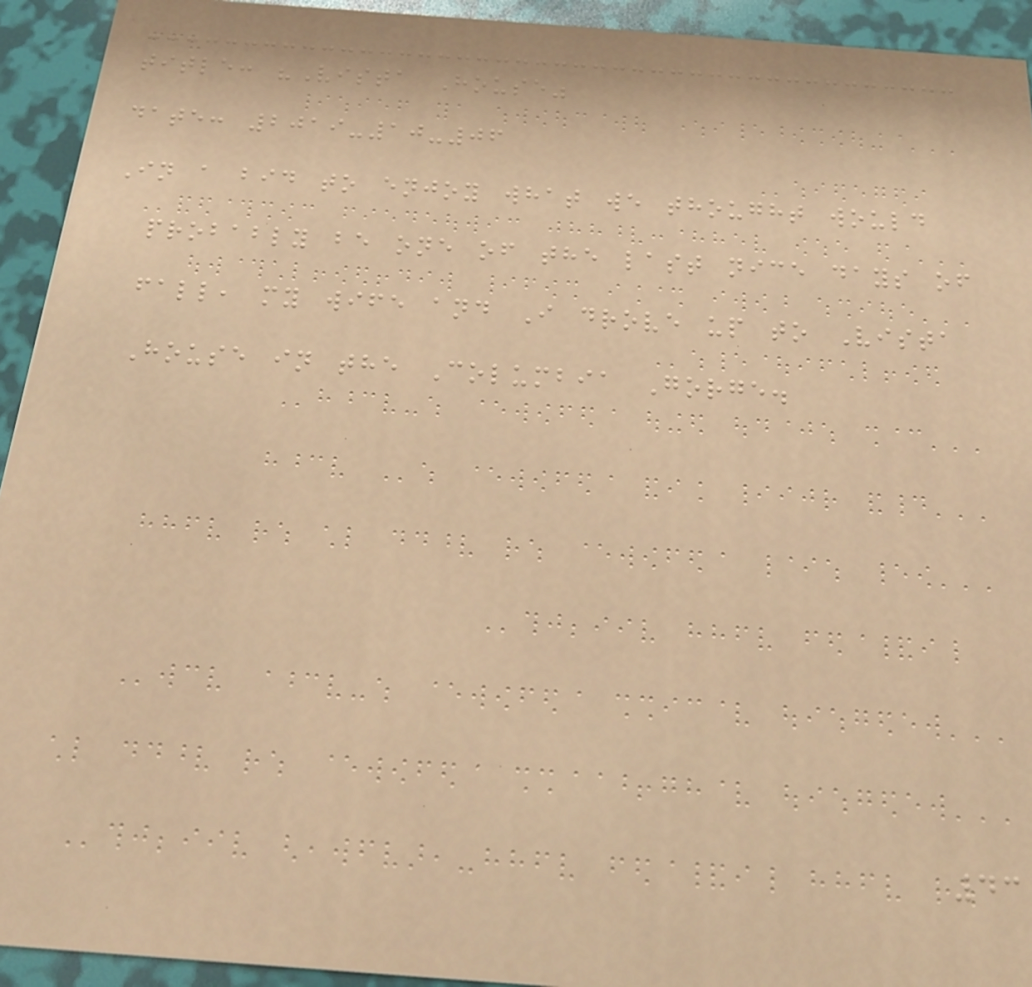title: "Vista House"
date: 2019-10-06
In a bid to enjoy what we thought would
probably be one of the last nice days of
fall, my wife and I drove up to Vista
House in the Columbia Gorge.
43
